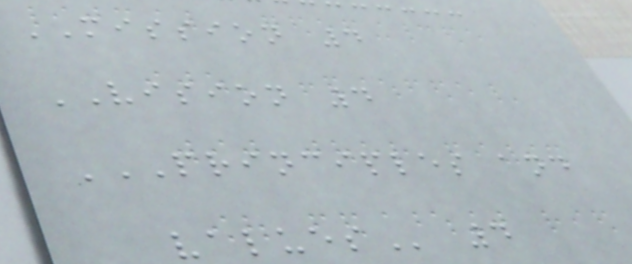MISSION 4
VISION 4
PRINCIPLES AND
VALUES 4
